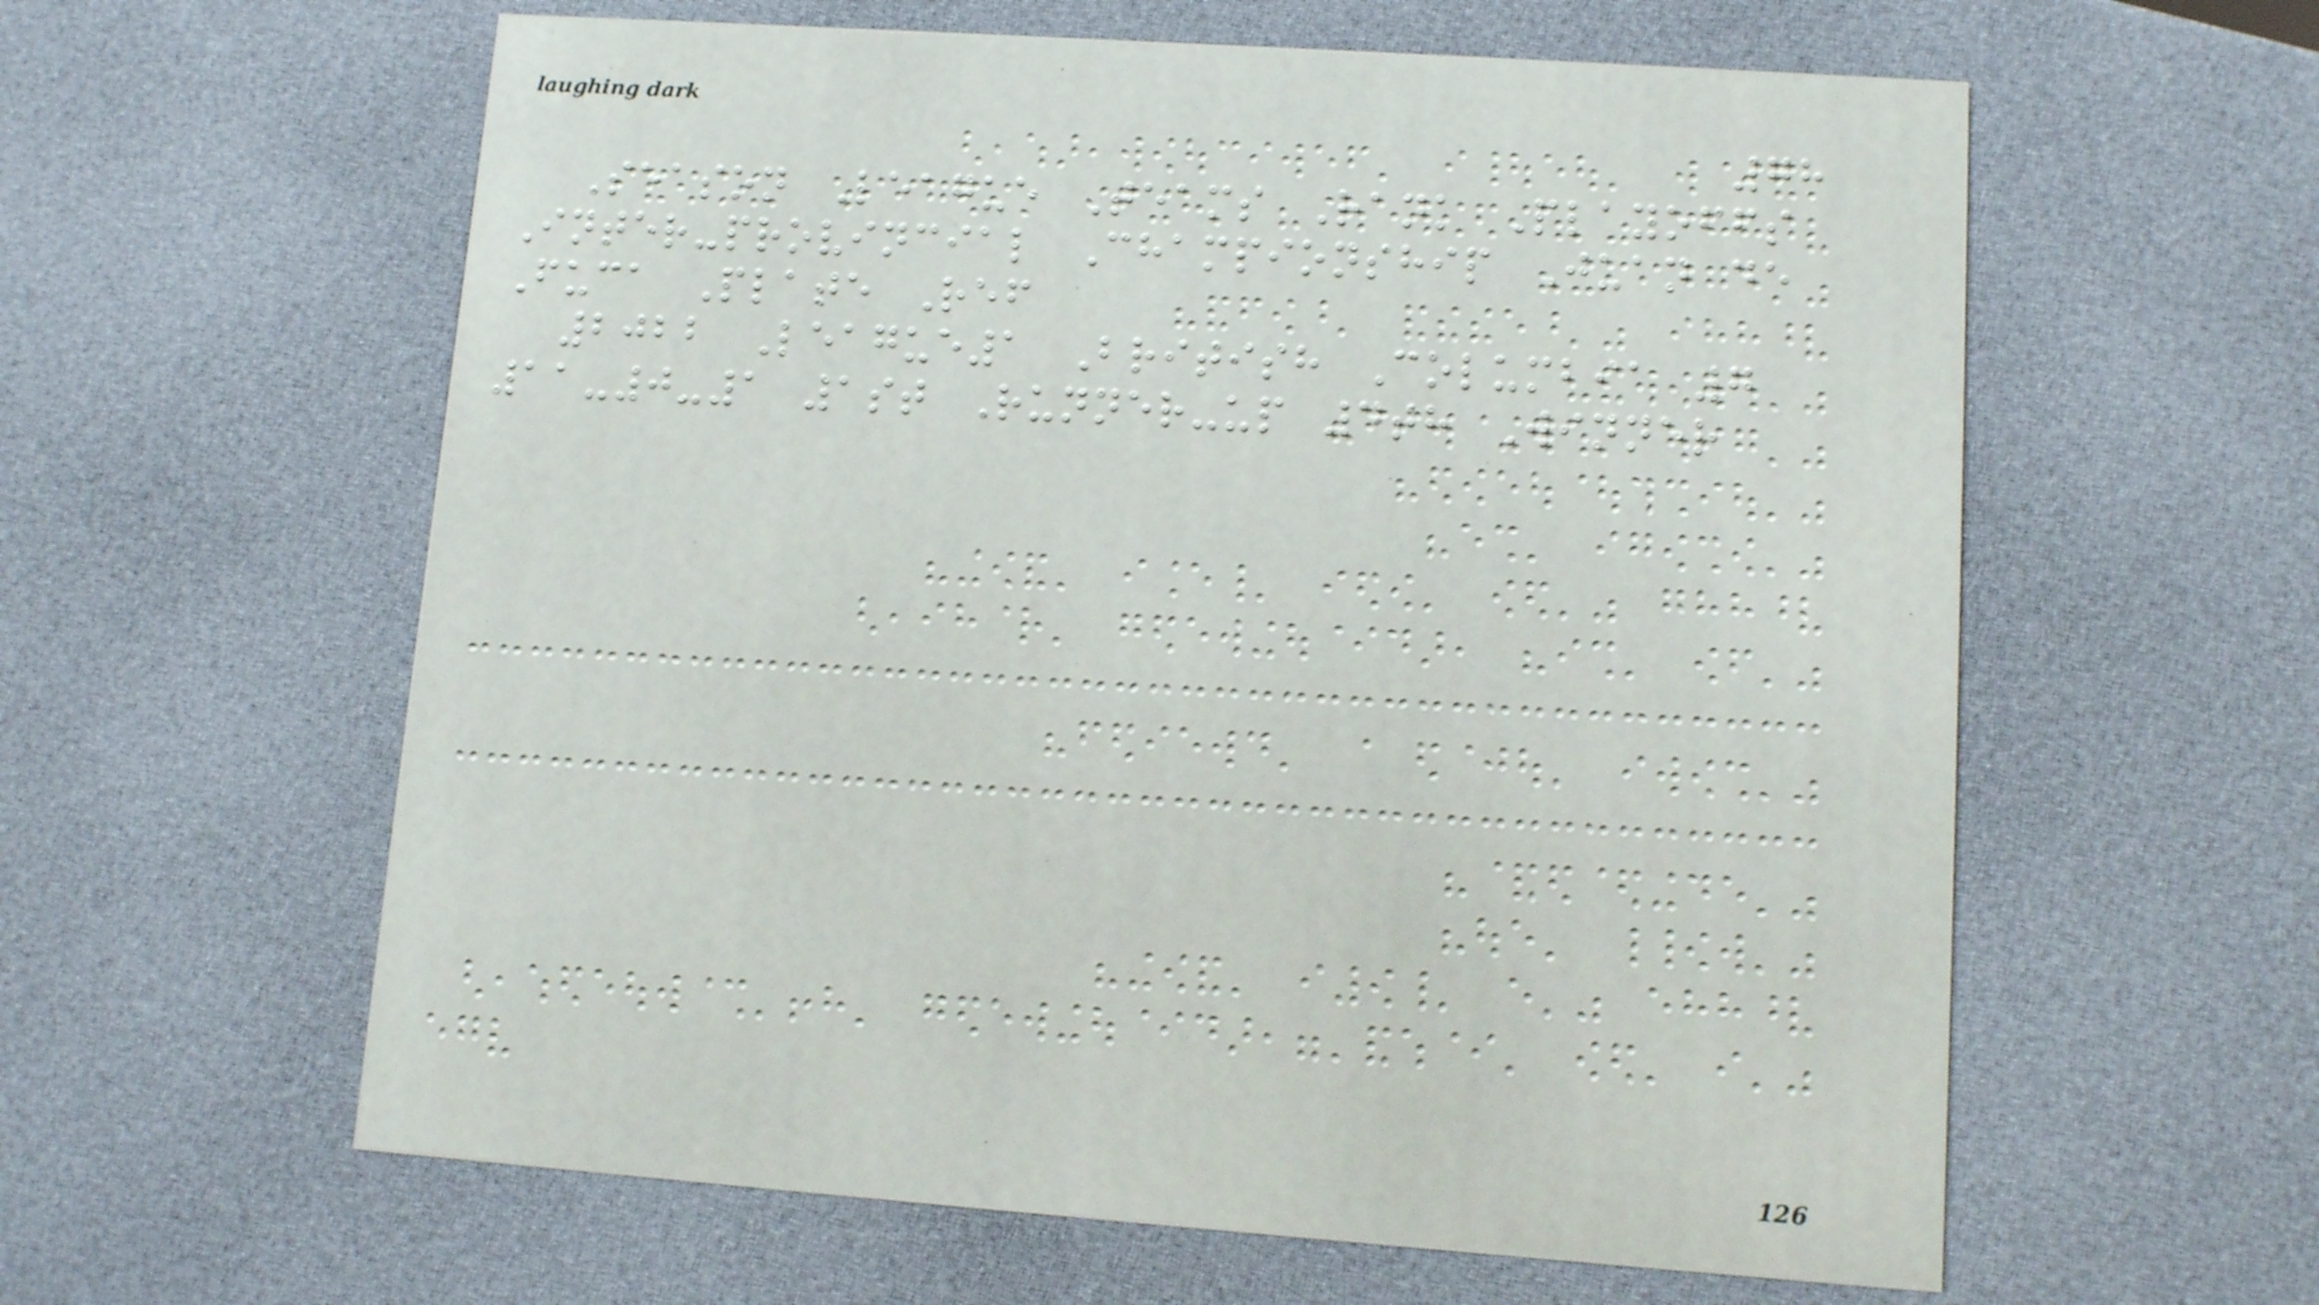78
Season League Teams Rank Playoffs
Inter-provincial Championship Juan de
Fuca Plate Ref
2022 League1 British Columbia 7
11-0-1 1st Runner-up 4th Winner
